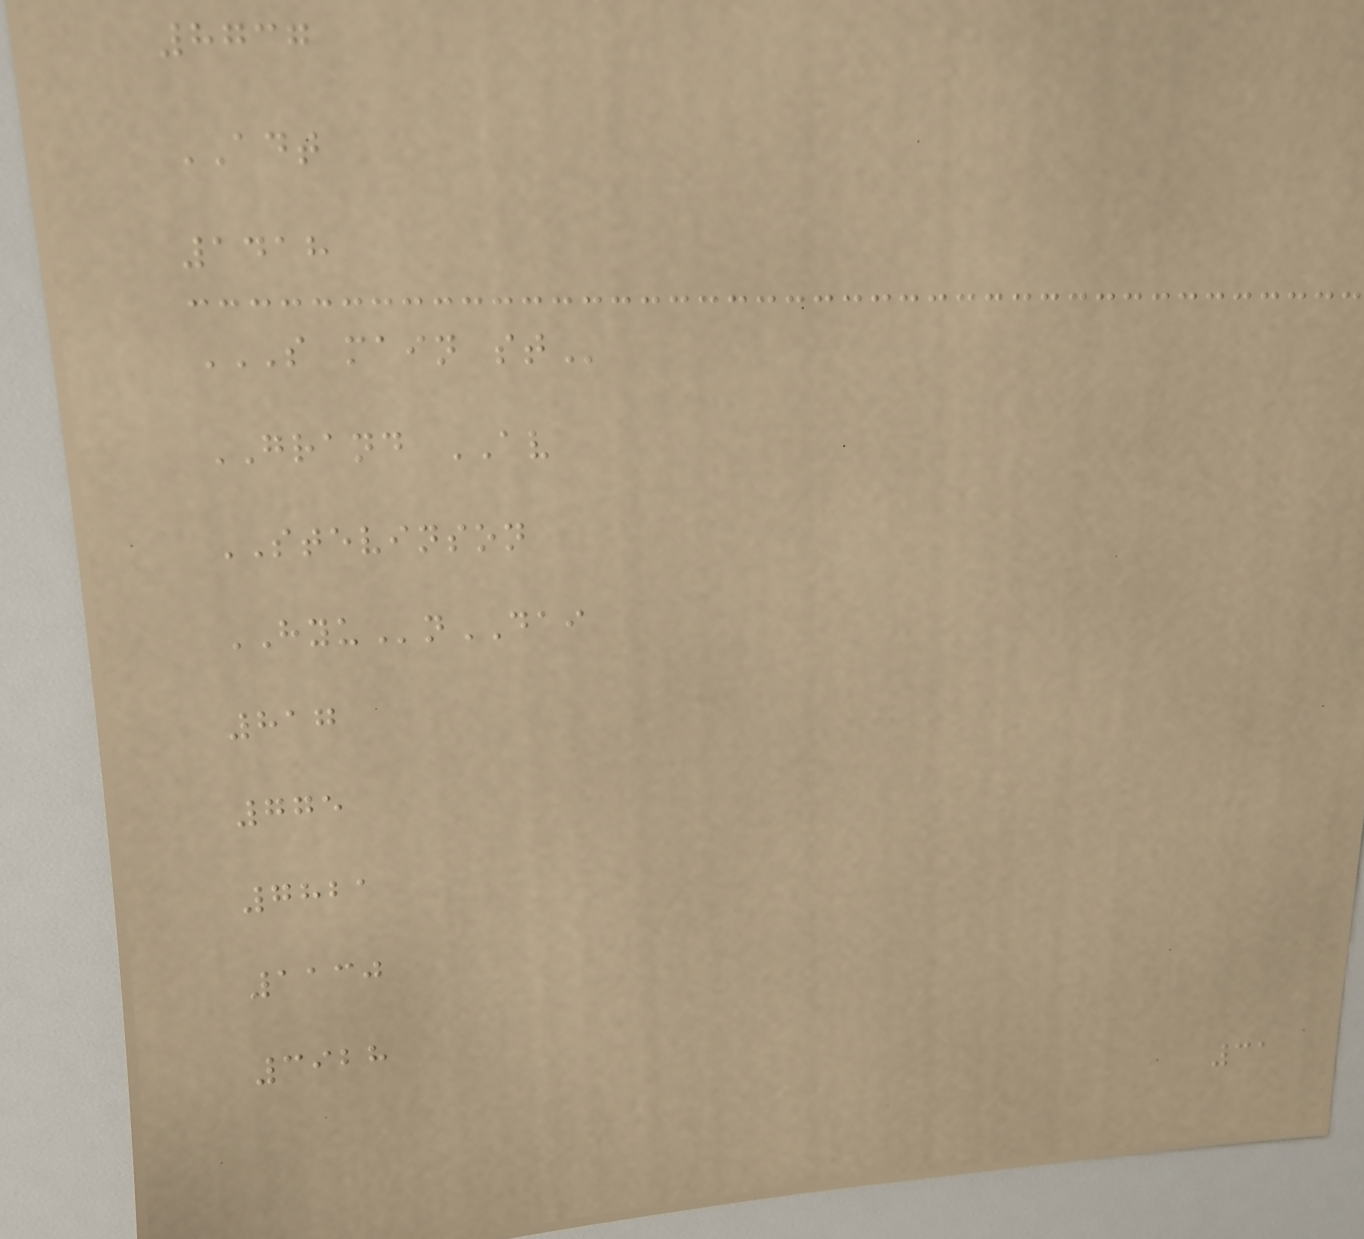8737
ADT
1418
S MAIN ST
GRAND AV
STEVINSON
HYUnDAI
817
775
7821
1130
3928
31
